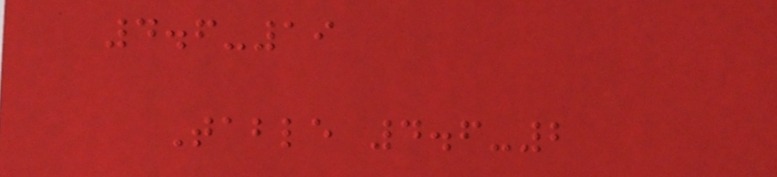4.6-19
Table 4.6-2
